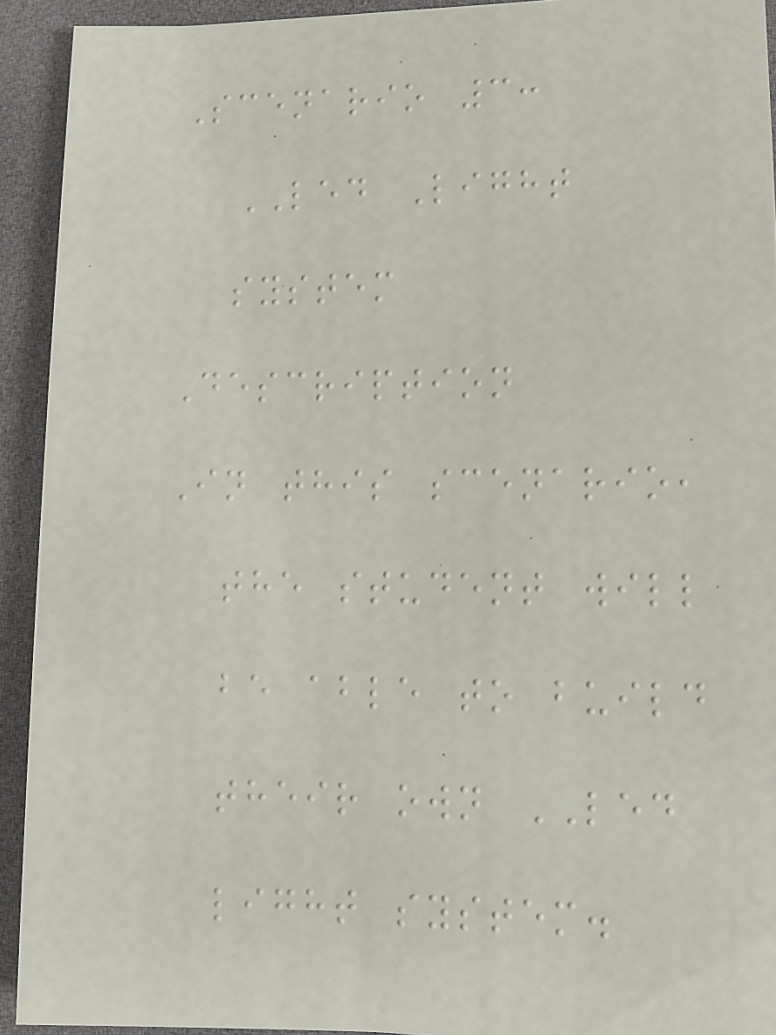Scenario 3:
LED Light
system
Description
In this scenario,
the student will
be able to build
their own LED
light system.
